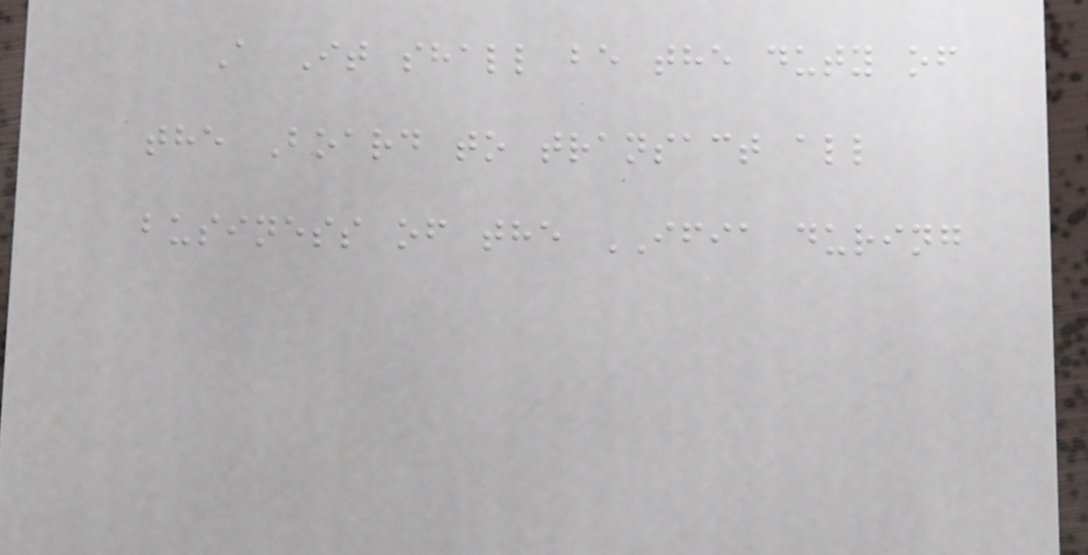A It shall be the duty of
the Board to transact all
business of the IFIA during
